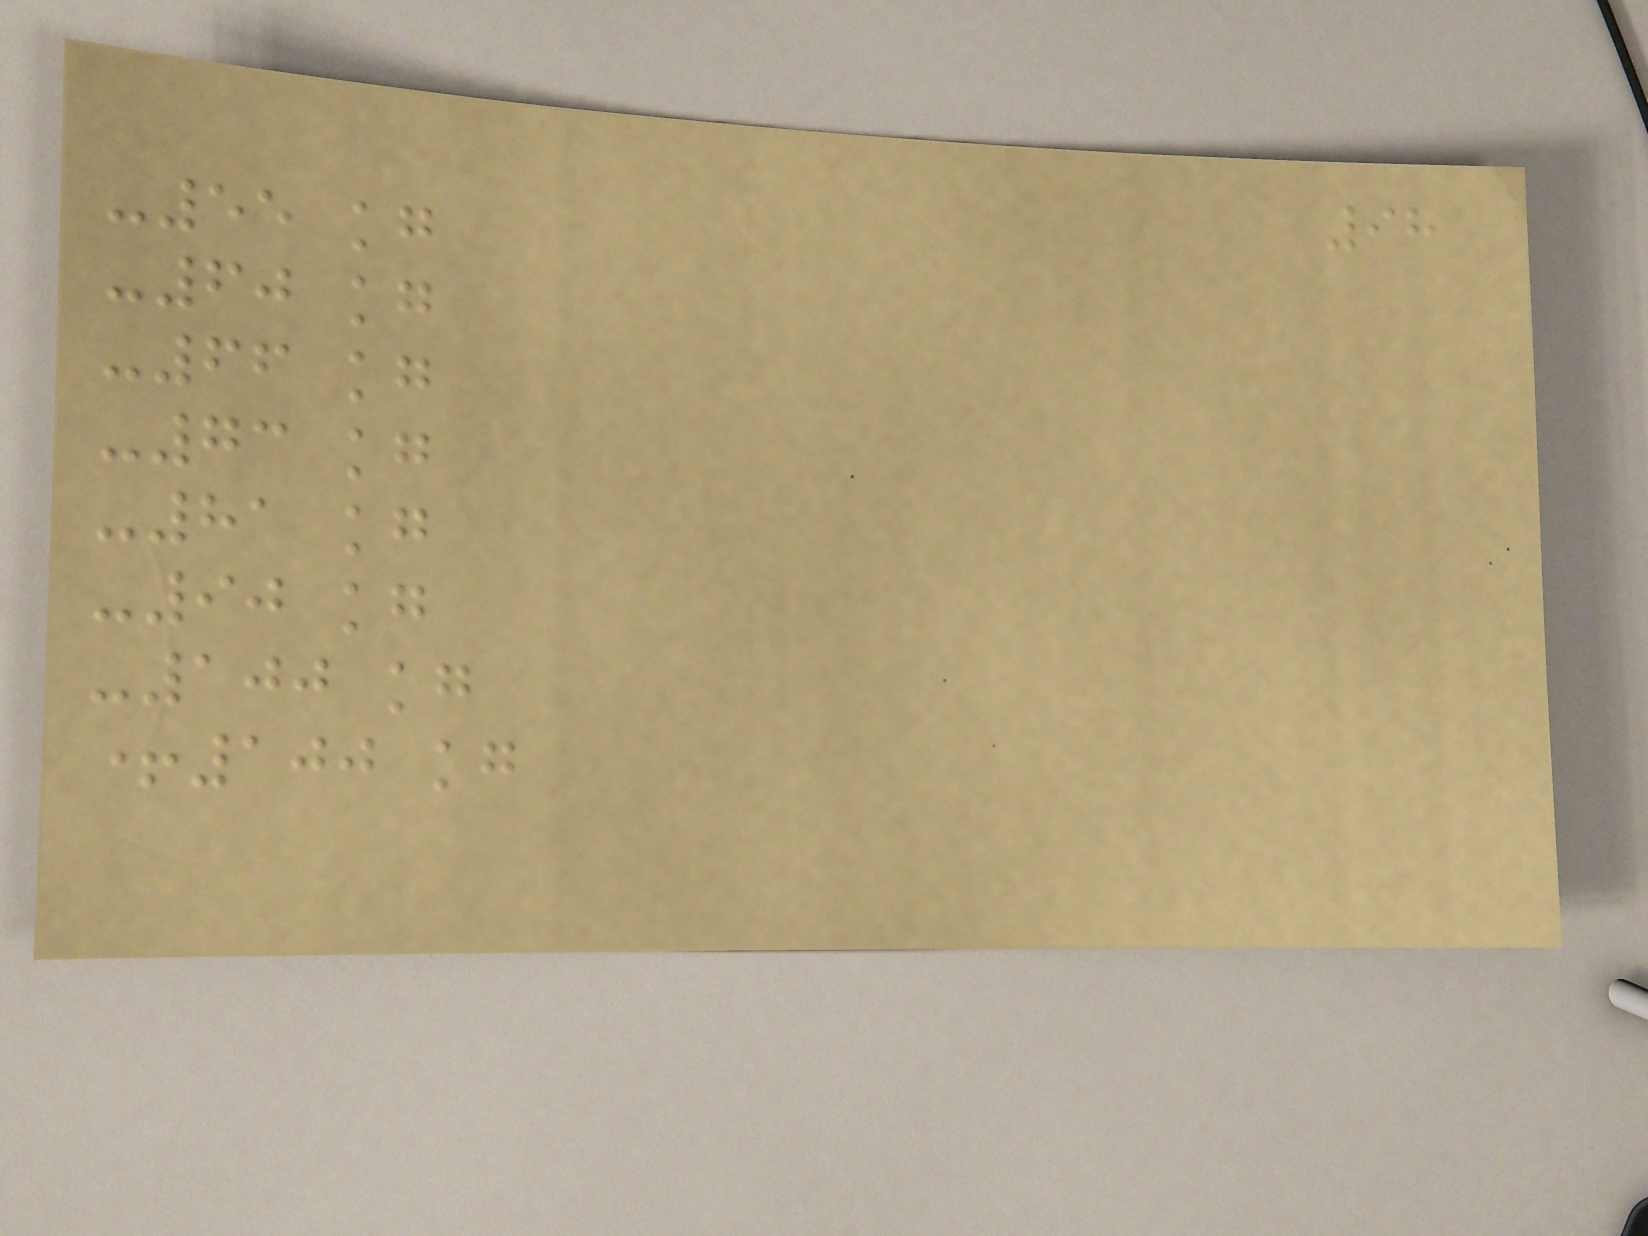98
-55 kg
-60 kg
-66 kg
-73 kg
-81 kg
-90 kg
-100 kg
+100 kg
